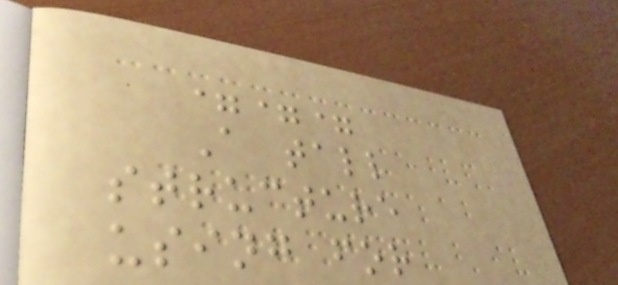===
A tall
structure
using for
